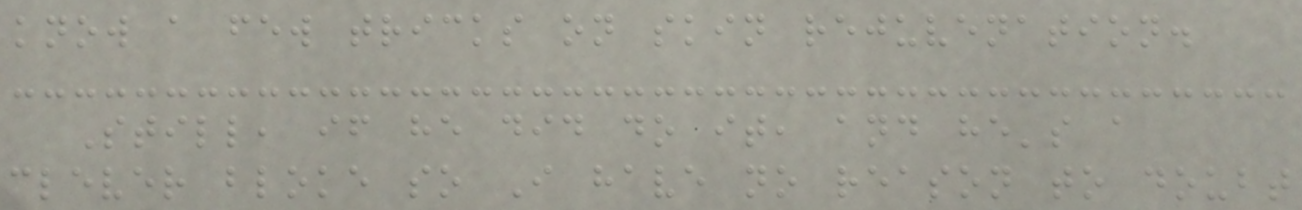know a few tricks on skin rejuvenation.
Still, if he did do it, and he's a
clever bloke so I have no reason to doubt
